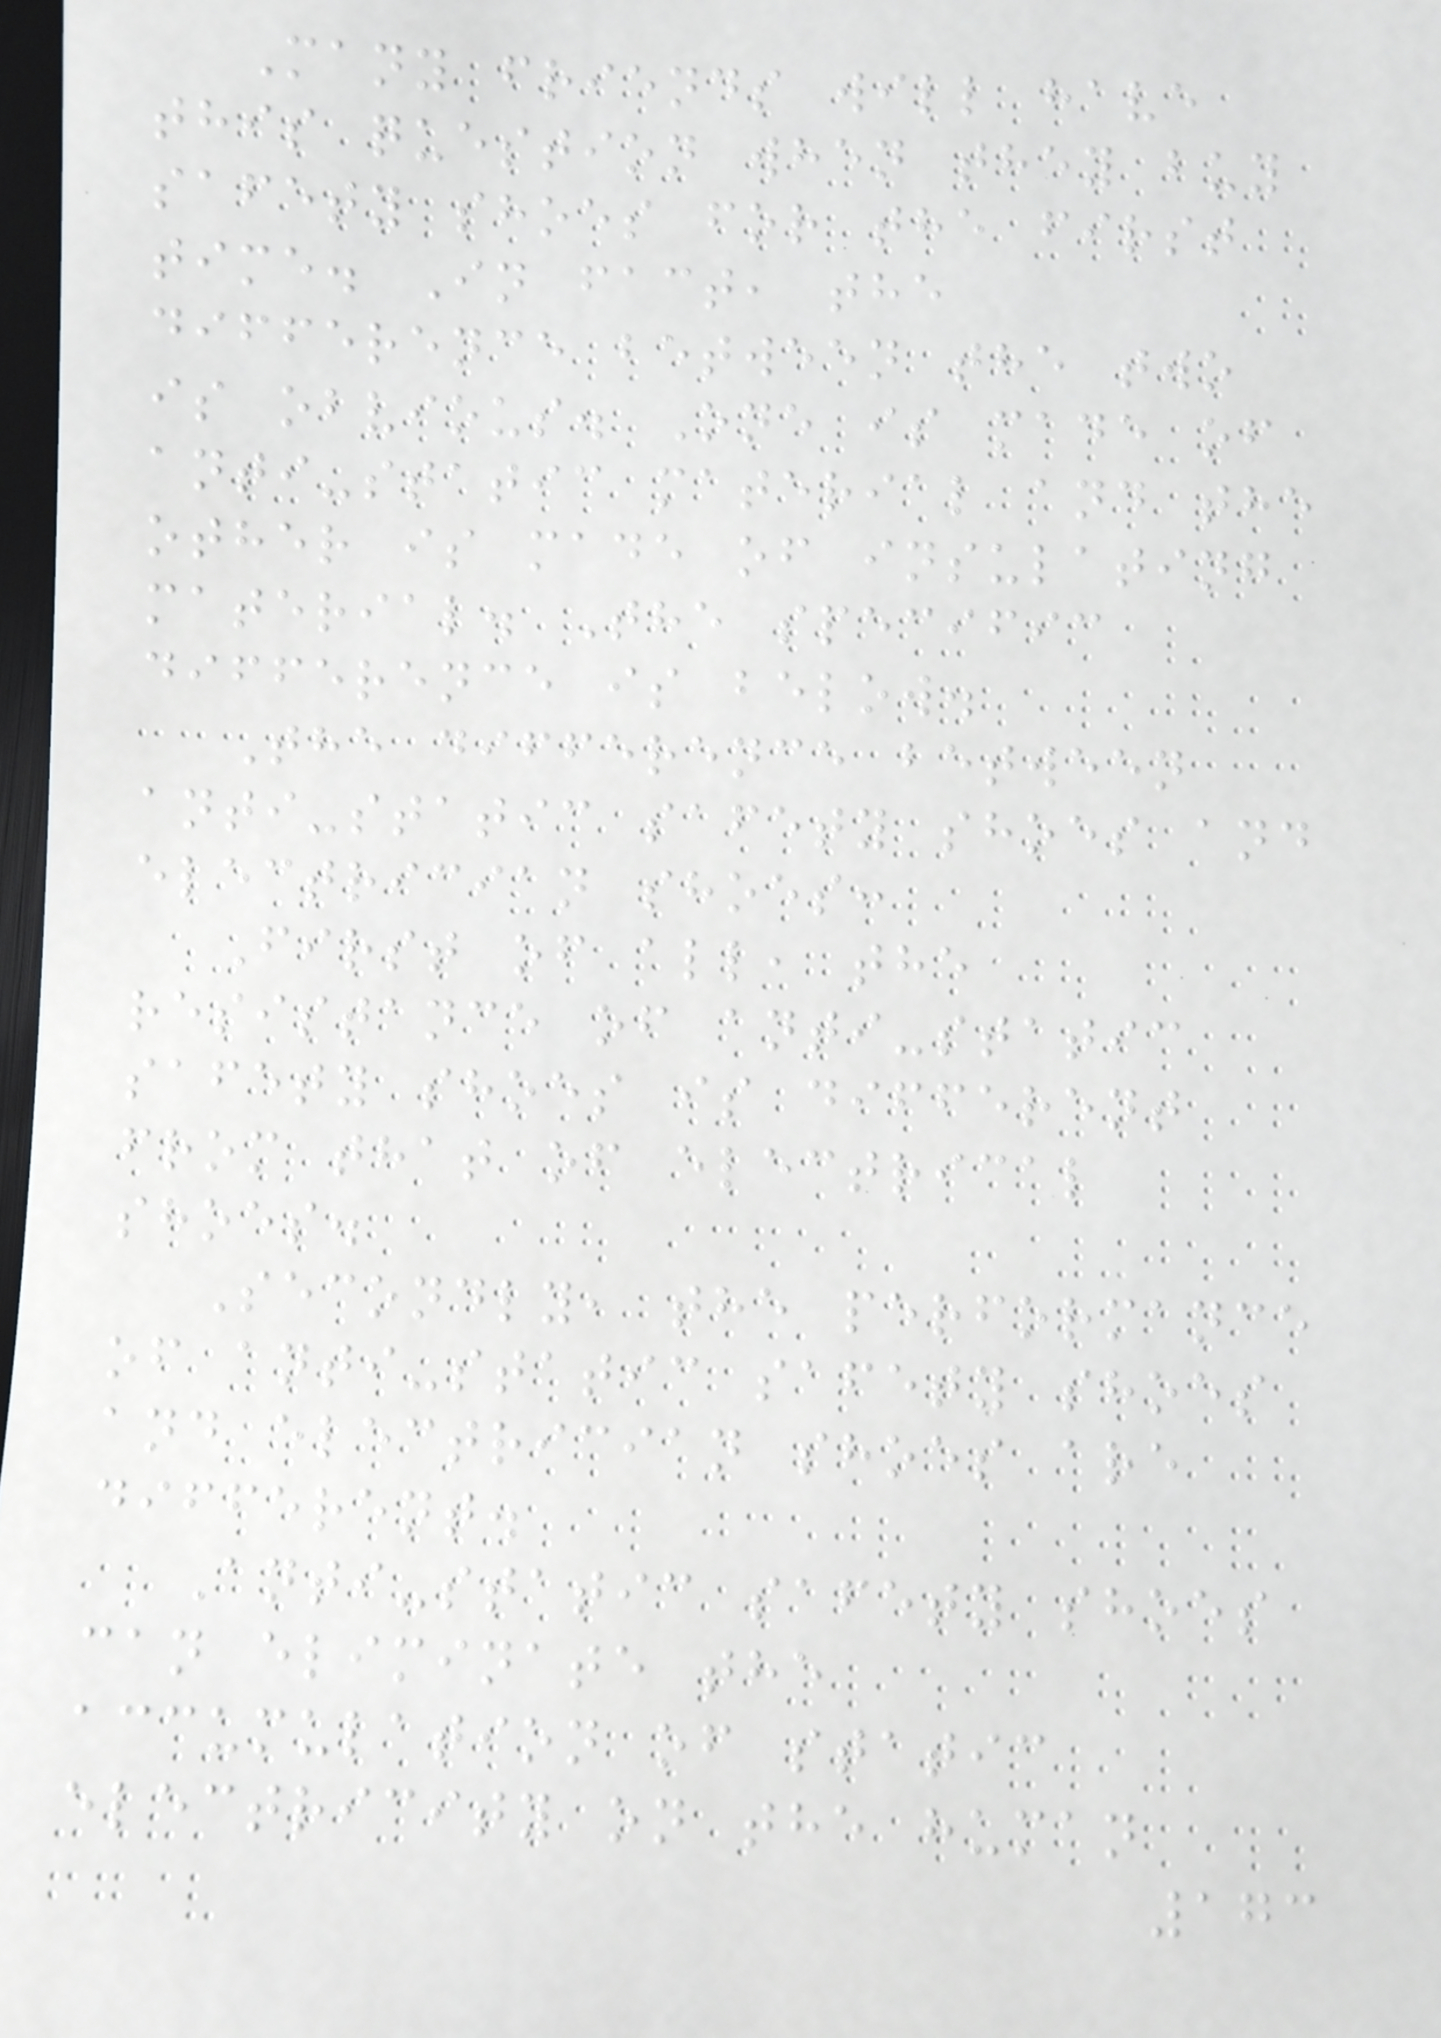Many friends will have
this question when they buy
safety shoes for the first
time. In fact, the
difference between the two
is obvious. One is made of
anti-static material and the
other is made of insulating
material. The specific
difference is below.
The difference between
anti-static safety shoes and
electrician shoes:
First of all, the
resistance of anti-static
safety shoes is different
from that of electrical
shoes.
Secondly, the performance
of anti-static safety shoes
and electrician shoes are
different.
Anti-static safety shoes
can eliminate the
accumulation of static
electricity on the human
173
